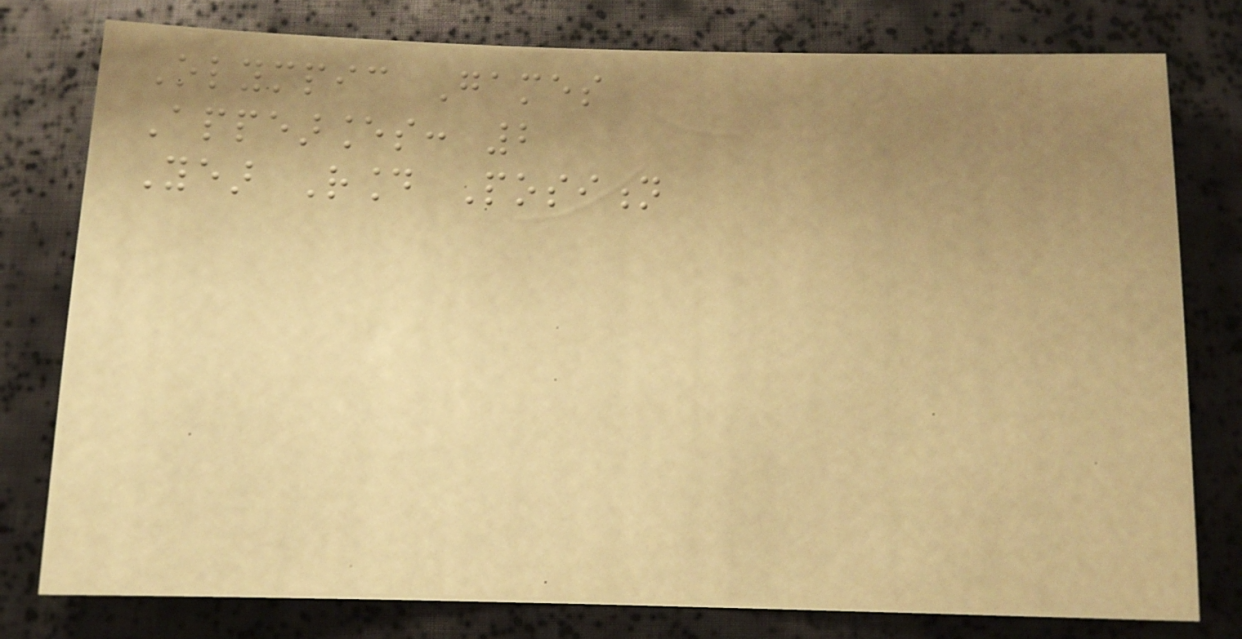Olympic Games
Appearances: 2
Year Round Position
